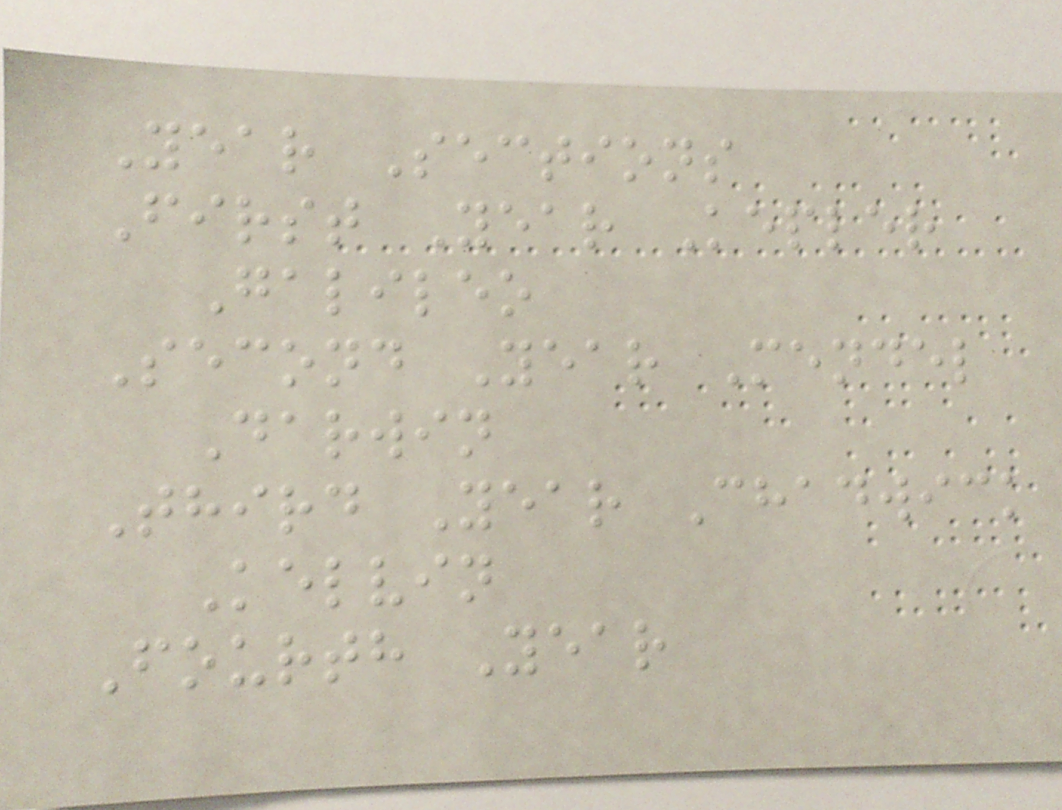Year Sections
First Year Kepler
Galileo
Second Year Mendel
Darwin
Third Year Chadwick
Kelvin
Fourth Year
